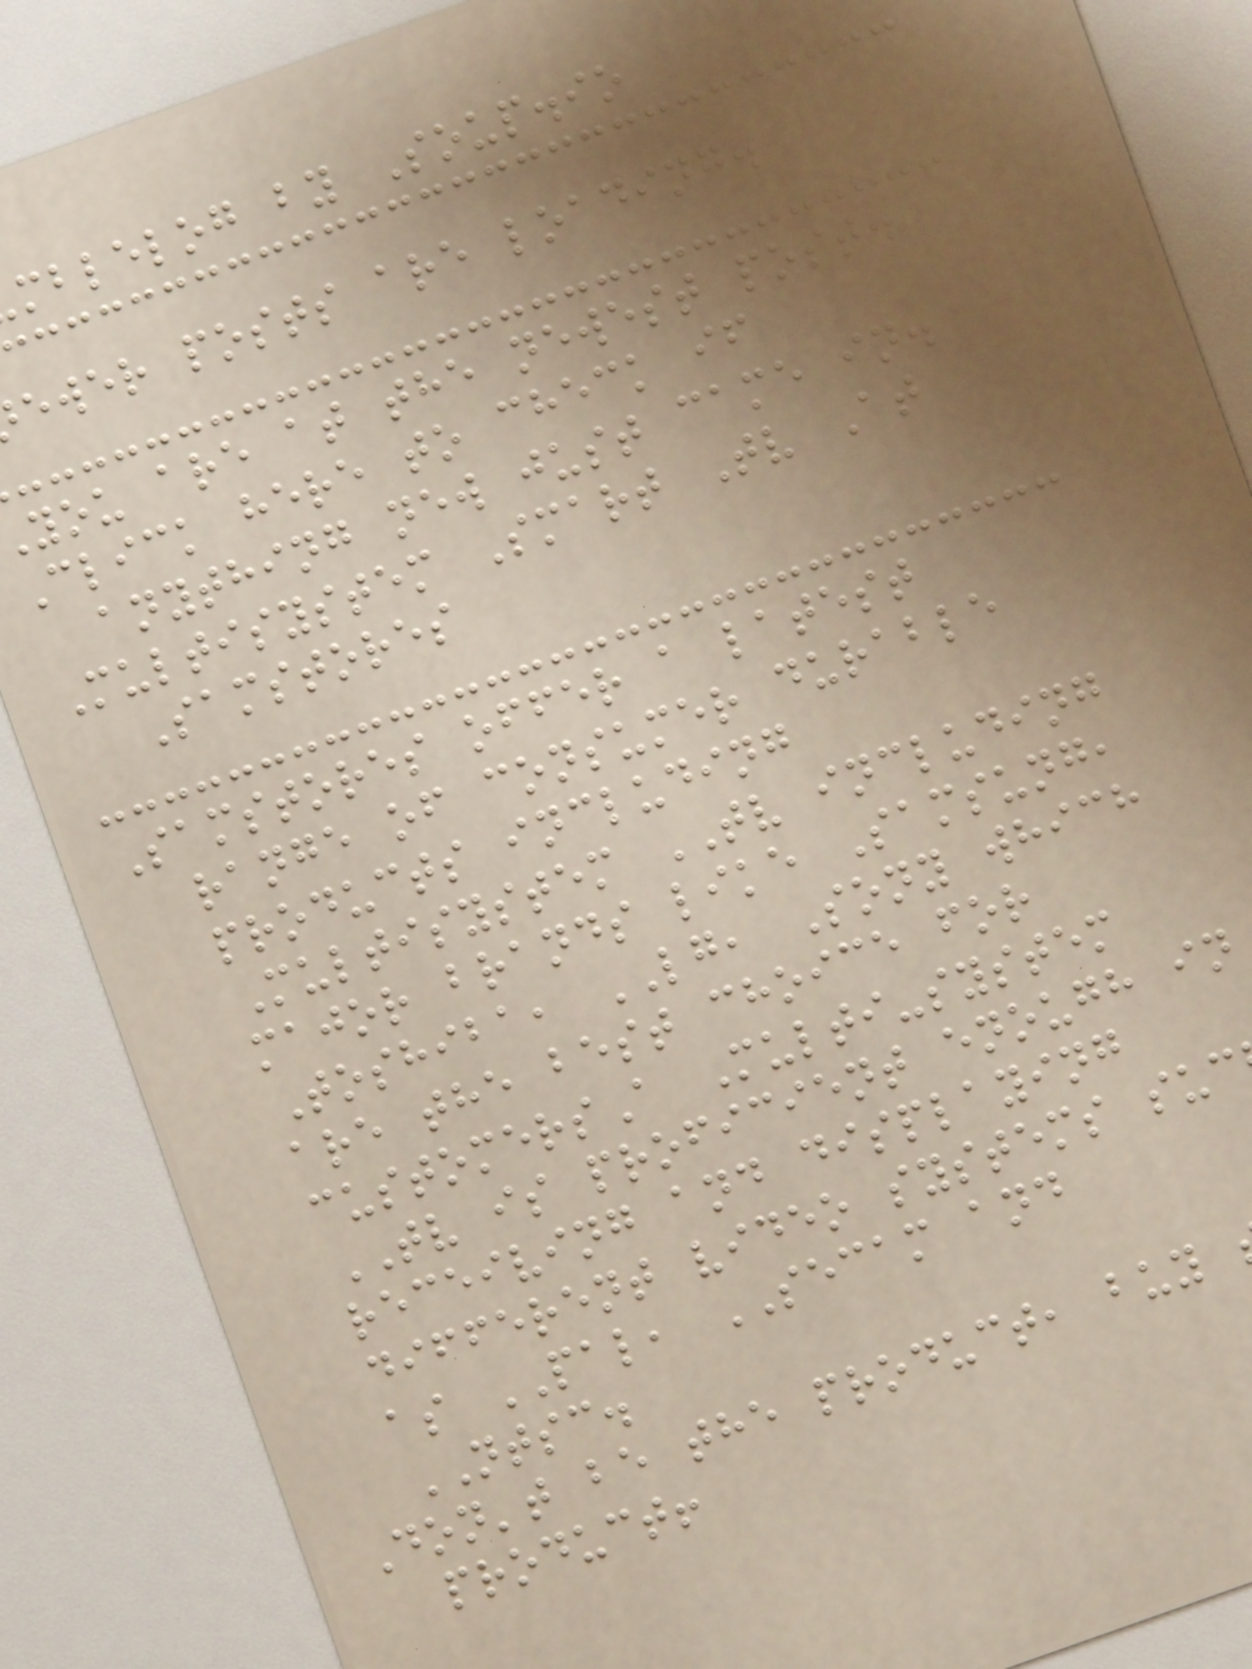mblelog by Soup.io
ewer posts are loading.
you are at the newest post.
Click here to check if
anything new just came in.
Multisystem Smart Tv At
Samstores
Samstores offer a latest
range of consumer durable
products including
Multisystem TV including
major brands like Samsung,
Toshiba, LG, Sony which
are the best choice for
customersA Multi-system
TV is proficient enough in
receiving and displaying
different video systems suc
as PAL, SECAM and
NTSC.
Don't be the product, buy
product!
